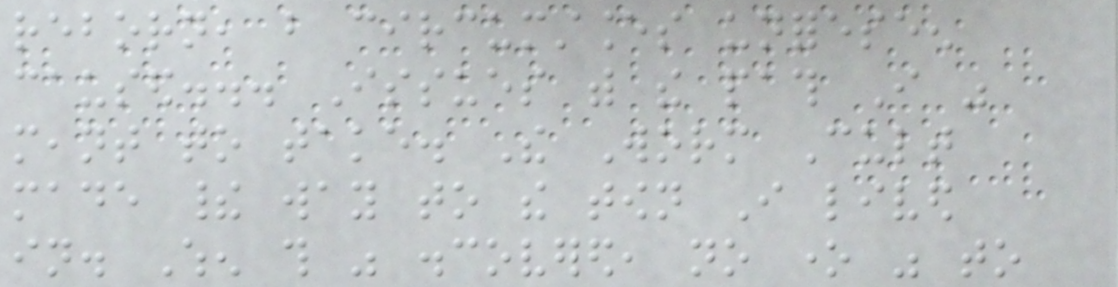reborn, but circumstances unforeseen
caused... Issues with the path I was
meant to take. The Worm Cult
made their way to the town I lived
in. When this was discovered, no one was to
